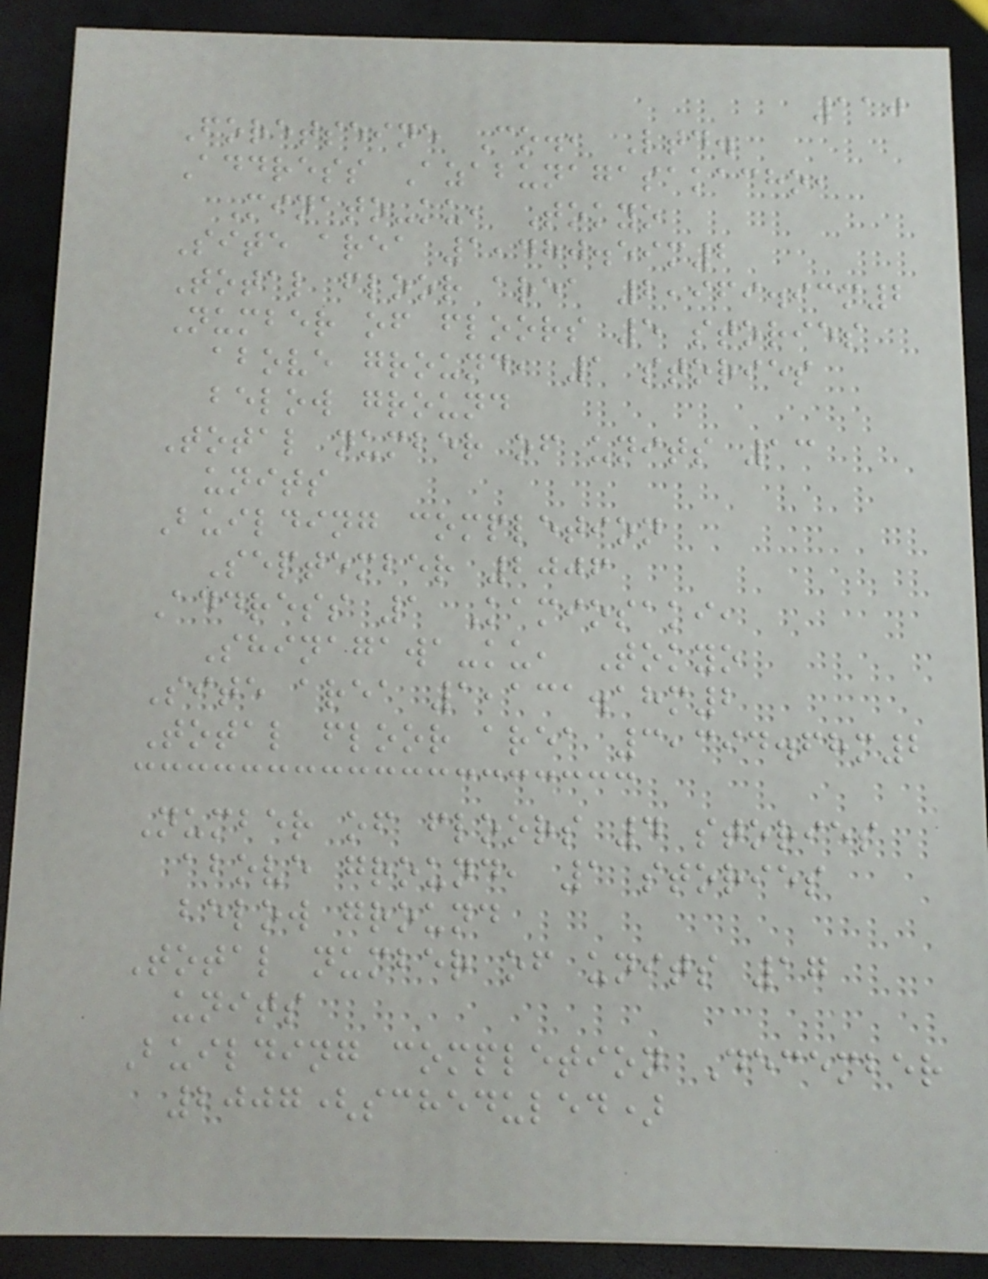110
Foretseine Co., Ltd.
Address Azabunagasakacho,
Minato-ku, Tokyo
Site area 1,480.59m2
Total floor area 2,969.93m2
Number of floors 5 stories
above ground, 1 stories
below ground
Total number of units 13
units
Building completion
September 2006
Address 1 Kamiosaki,
Shinagawa-ku, Tokyo
Site area 1,131.18m2
Total floor area 3,394.68m2
Number of floors 4 stories
above ground, 1 stories
below ground
Total number of units 17
units
Building completion December
2007(scheduled)
